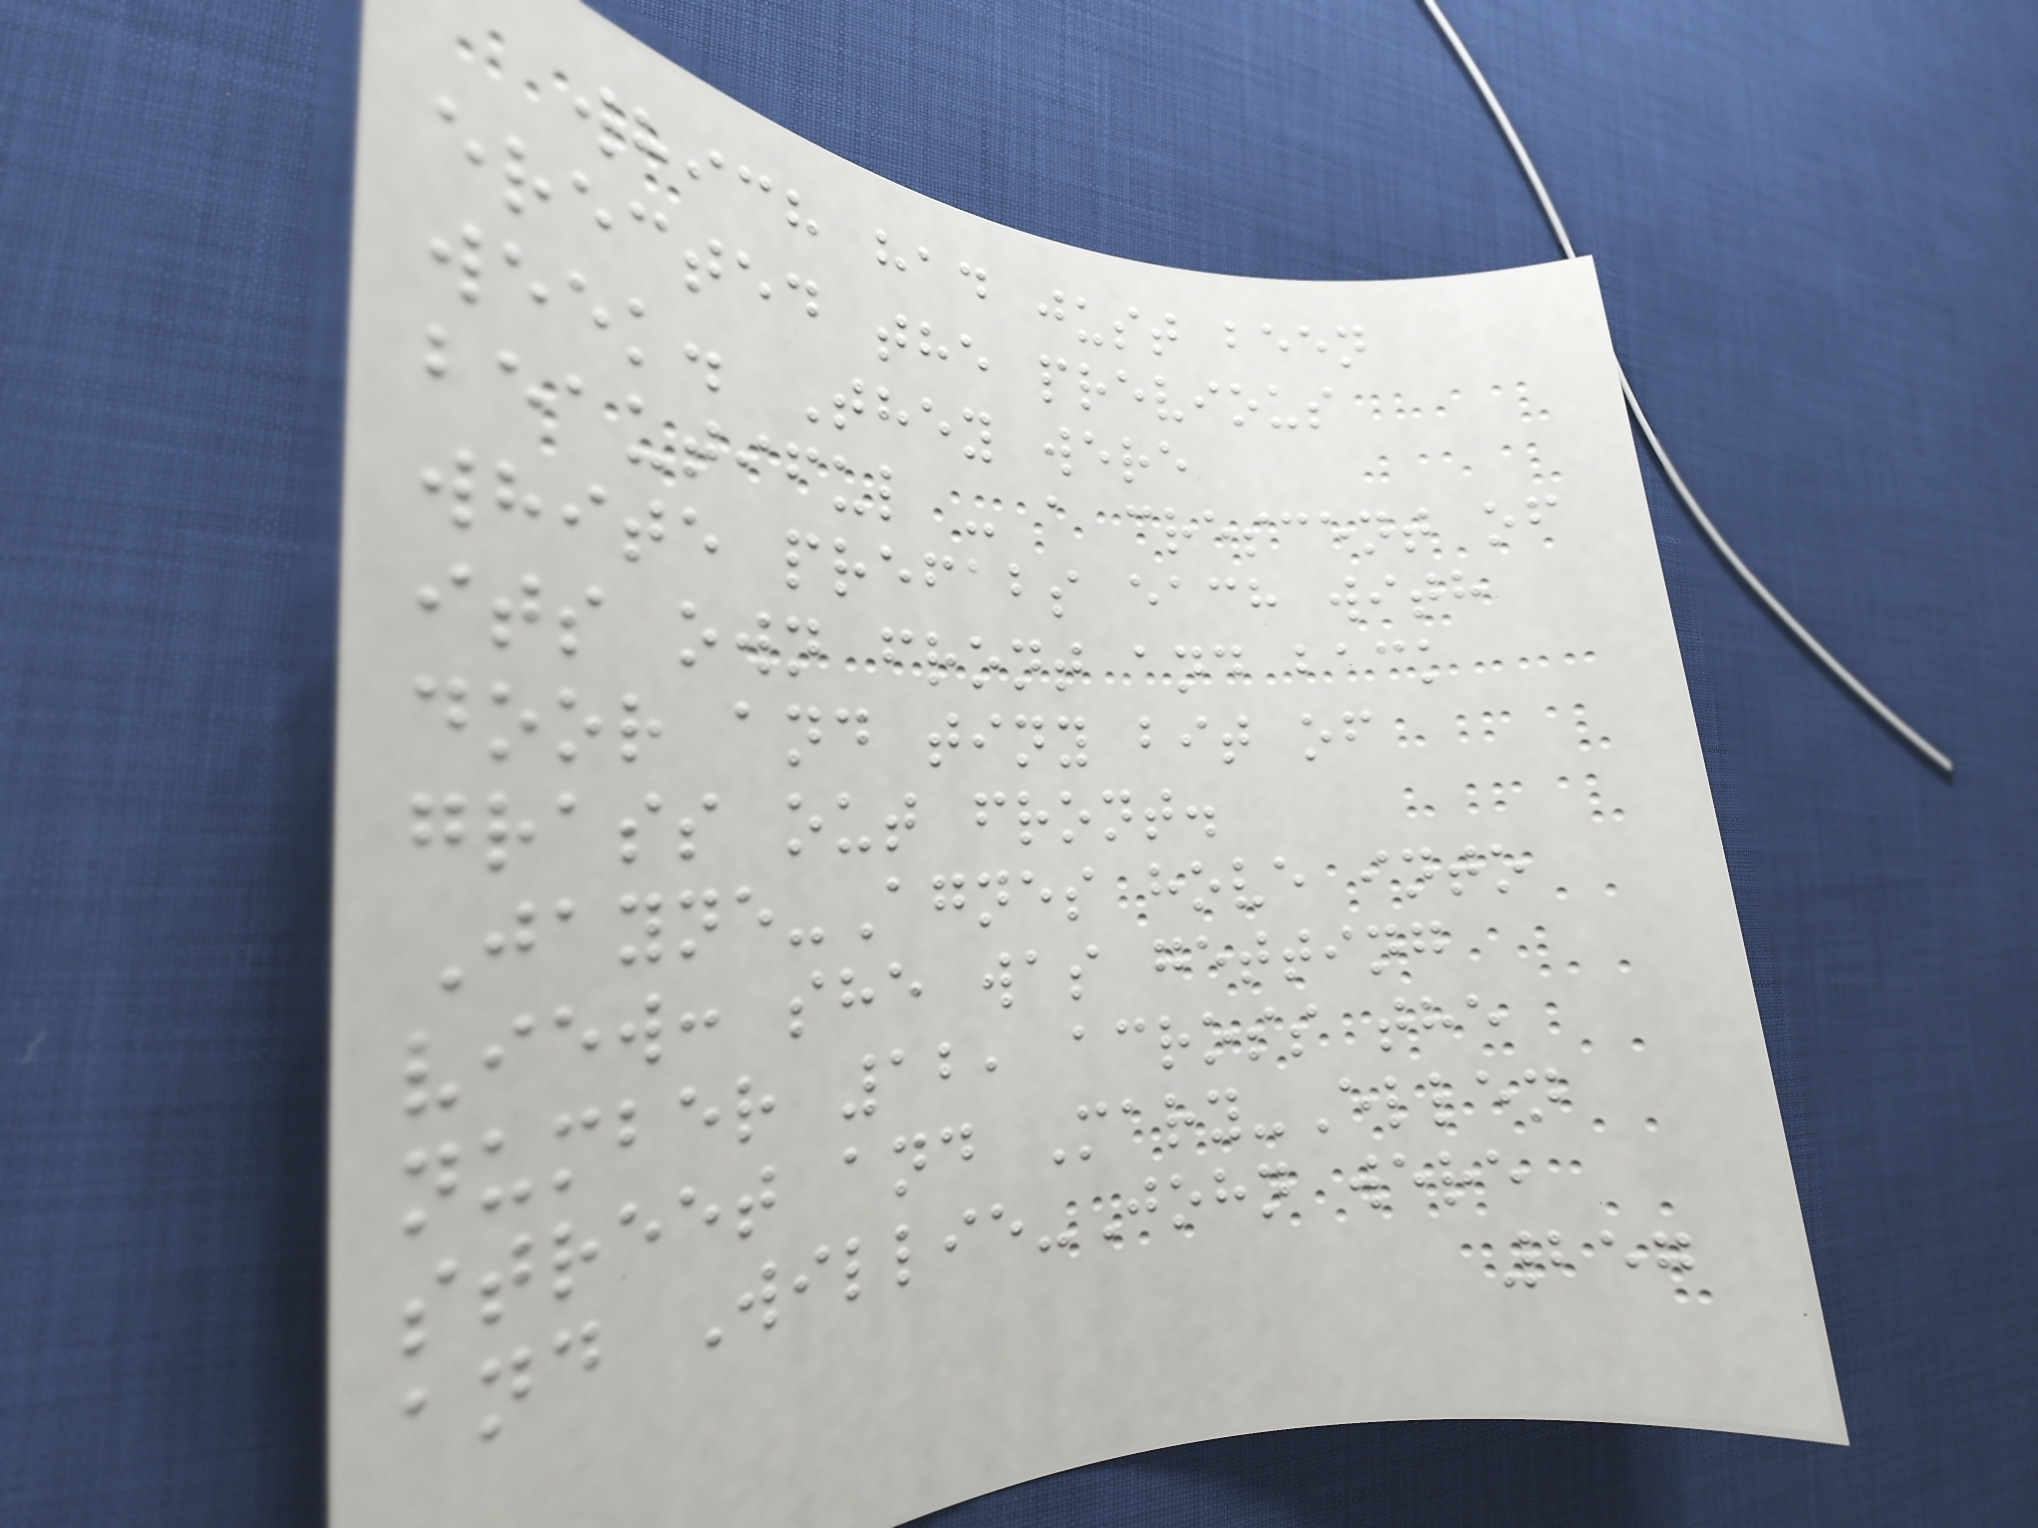which had just been
erected the previous
week. They were
beautiful - a crescent of
white prefabs each with
its own front and back
door and tiny bit of
grass out front.
Jayne-Agnes hove into
view: she was getting
number 12, across the
street and Mary-Ellen
and Willie-John were
257
